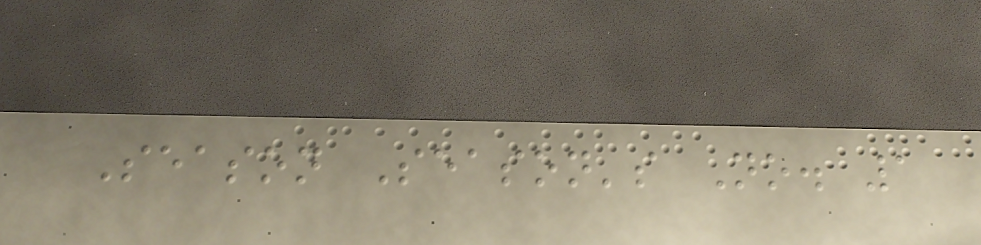Season Season's No. 1
